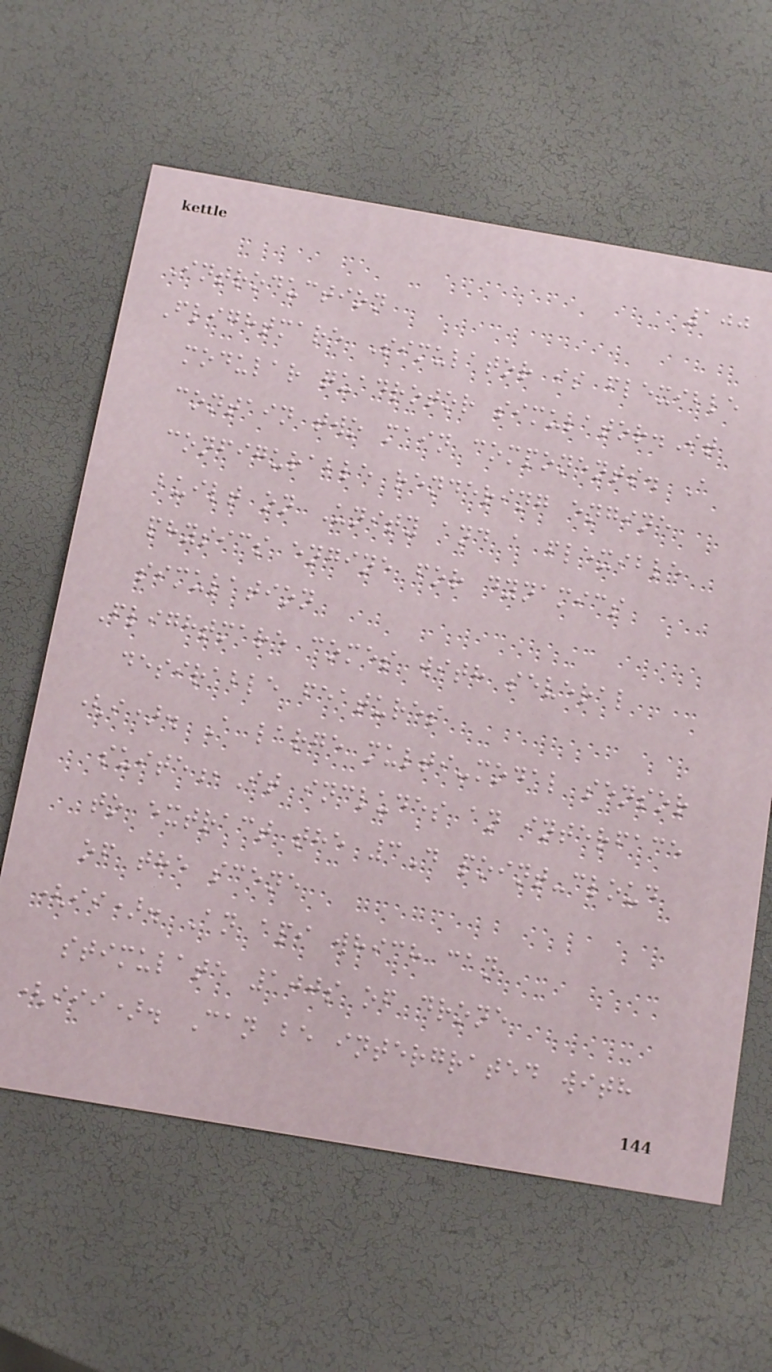100
Introduction
Flightmare Simulator is flexible
modular quadrotor simulator.It
contain two main components. A
configurable rendering engine
built on Unity and a flexible
physics engine for dynamics
simulation
Flightmare comes with several
desirable features
(i). A large multi-modal sensor
suite,It includes an interface
to extract the 3D point-cloud
of the scene
(ii). An api which can
stimulate 100s of drone
(iii). Can be intergrated with
